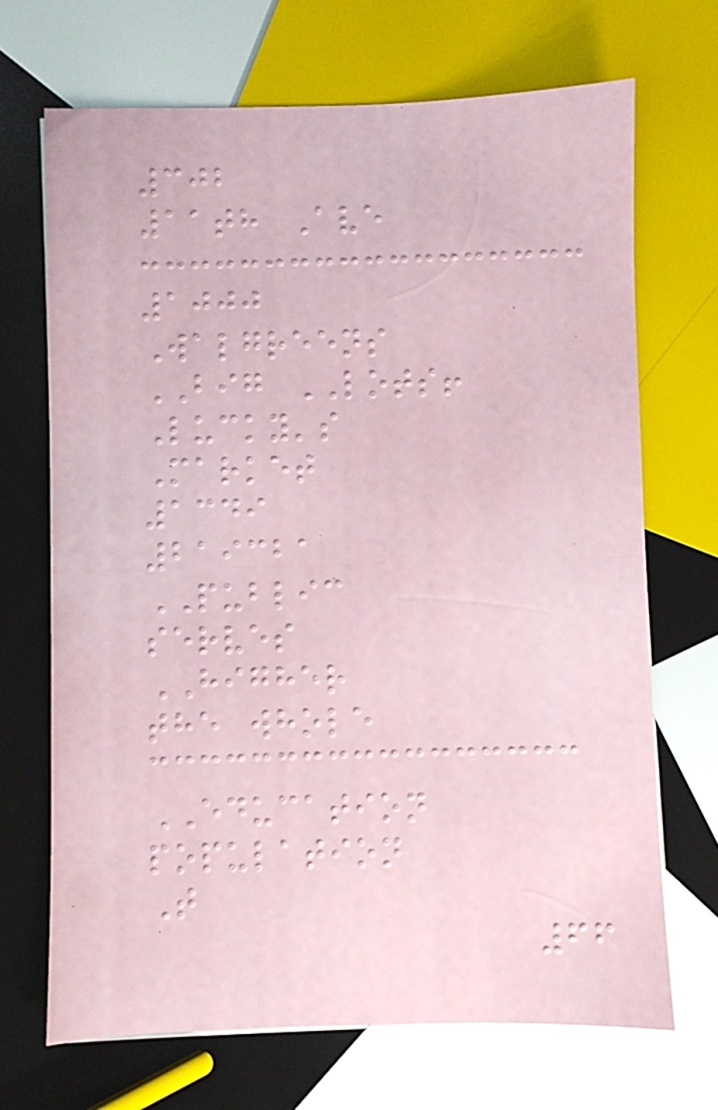302
11th Ave
1000
Walgreens
BIG LOTS!
Lucky's
Market
1349
219321
PUBLIC
serves
HIGHER
the whole
EDUCATION
population
T
66
